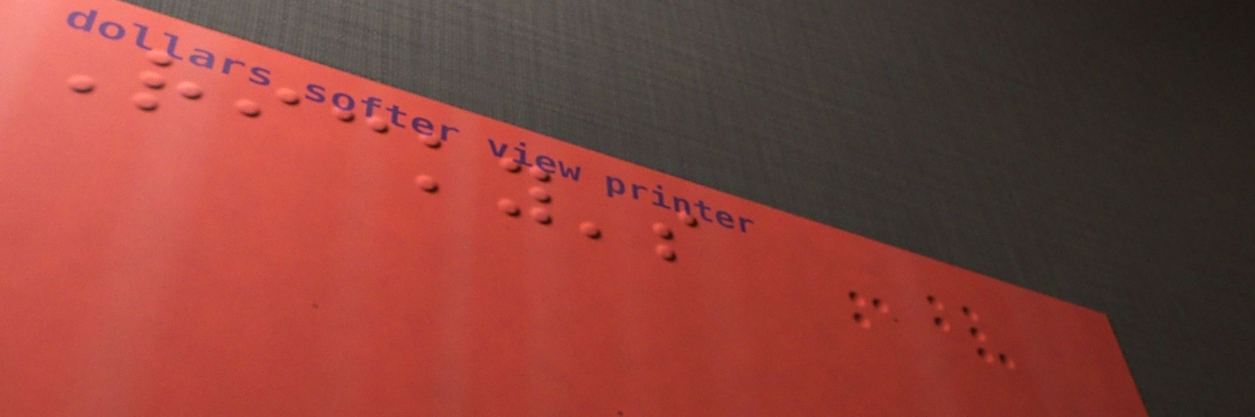Ricky's
